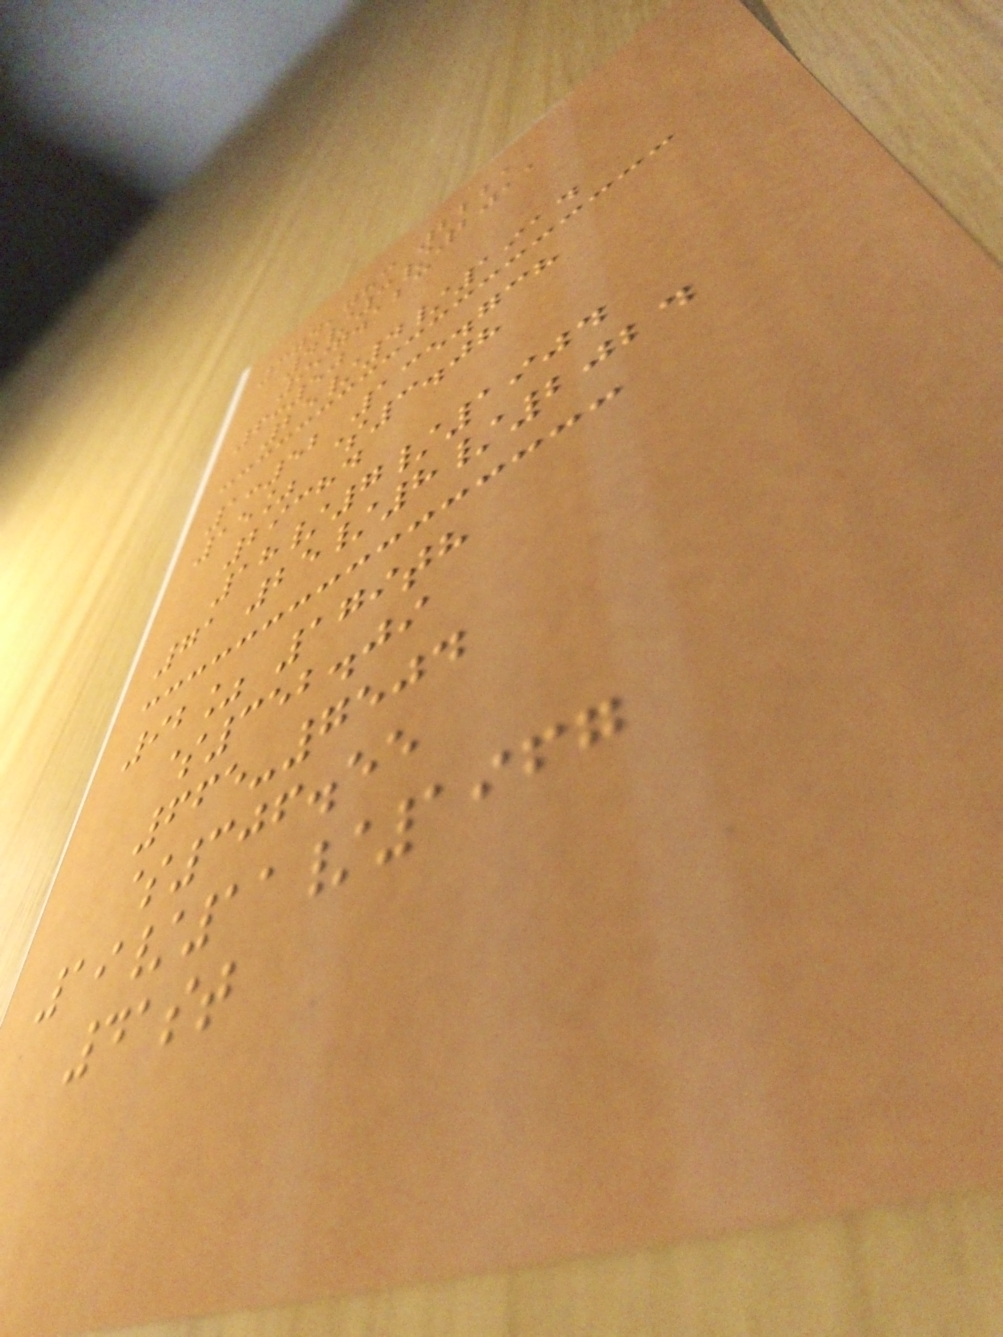374,783 2221
4/3/2011
997.123
6:50
25/4/1914
1:52 135.738
15% $3.08
29384
18/7/1904
71 25/8/2024
92% 179th
$352.09
665-7504
$306.55
19/11/1967
41st
